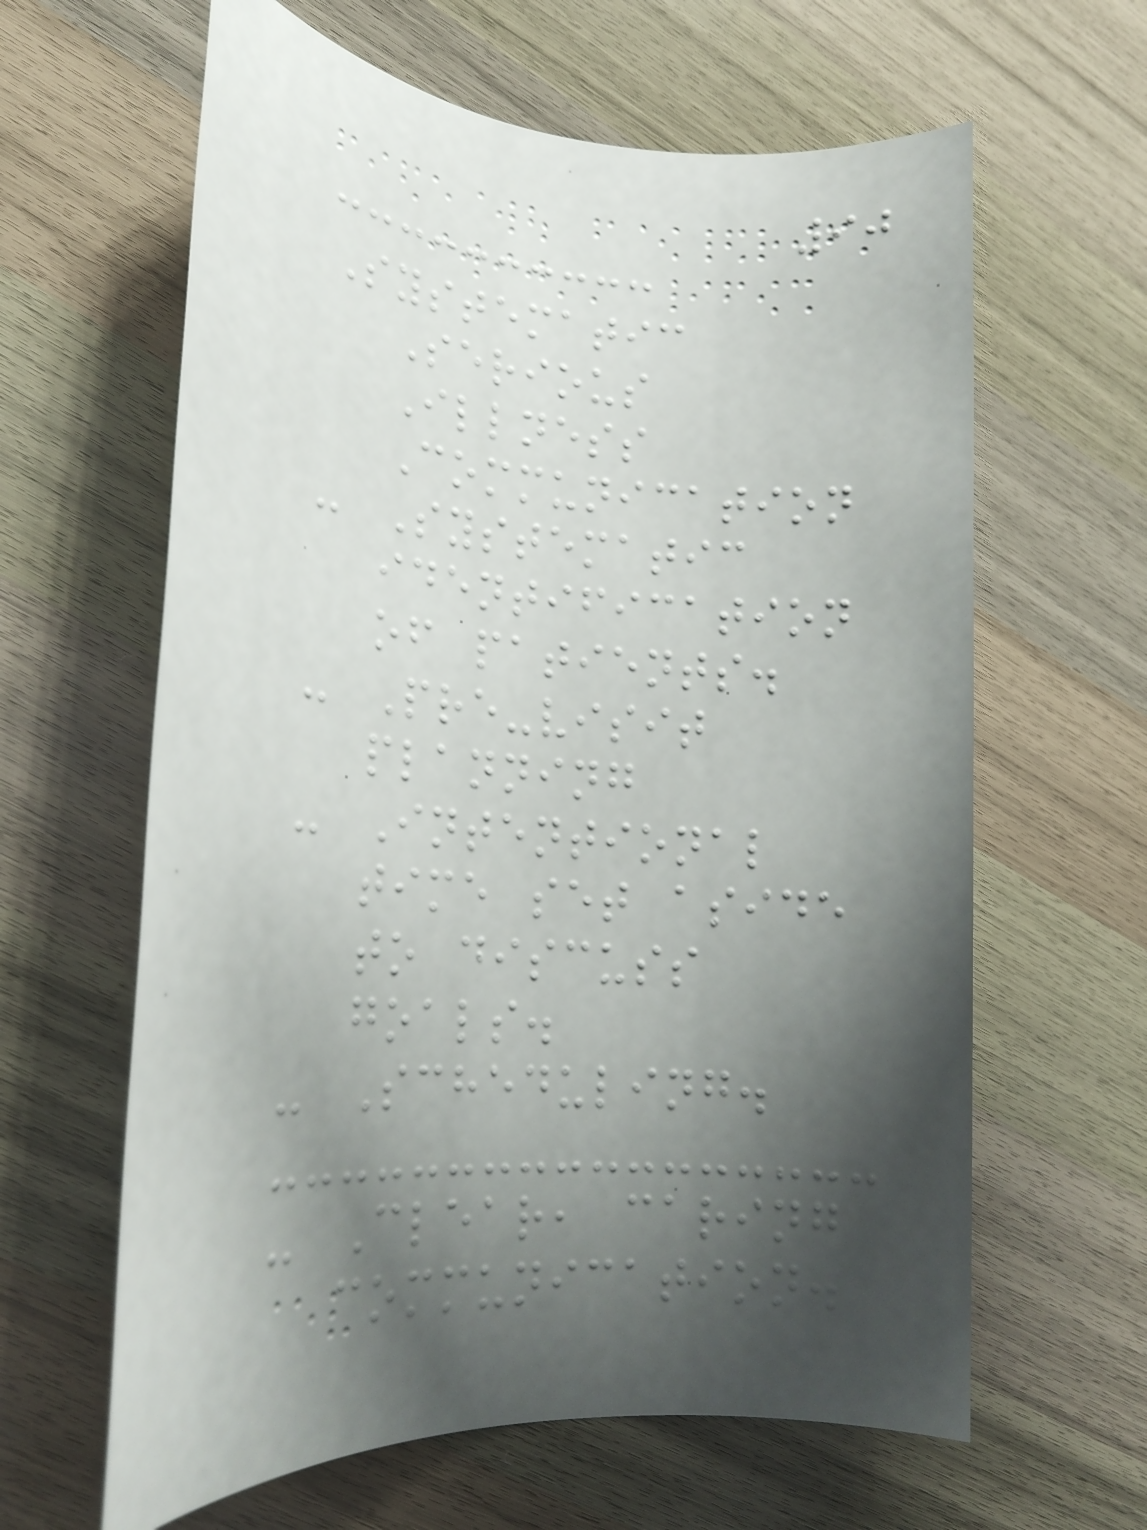90
Systematic
Serious
Illness
Communication
- Systematic
identification
of patients.
- Pre-visit
planning
- Intentional
time set aside
to discuss
goals.
- Scheduling.
- Clear, caring
communication.
